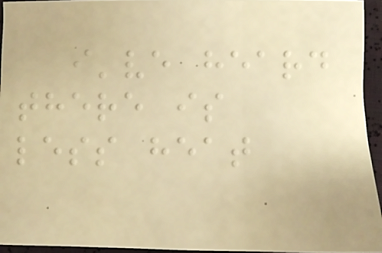i've heard
there is
less heat
